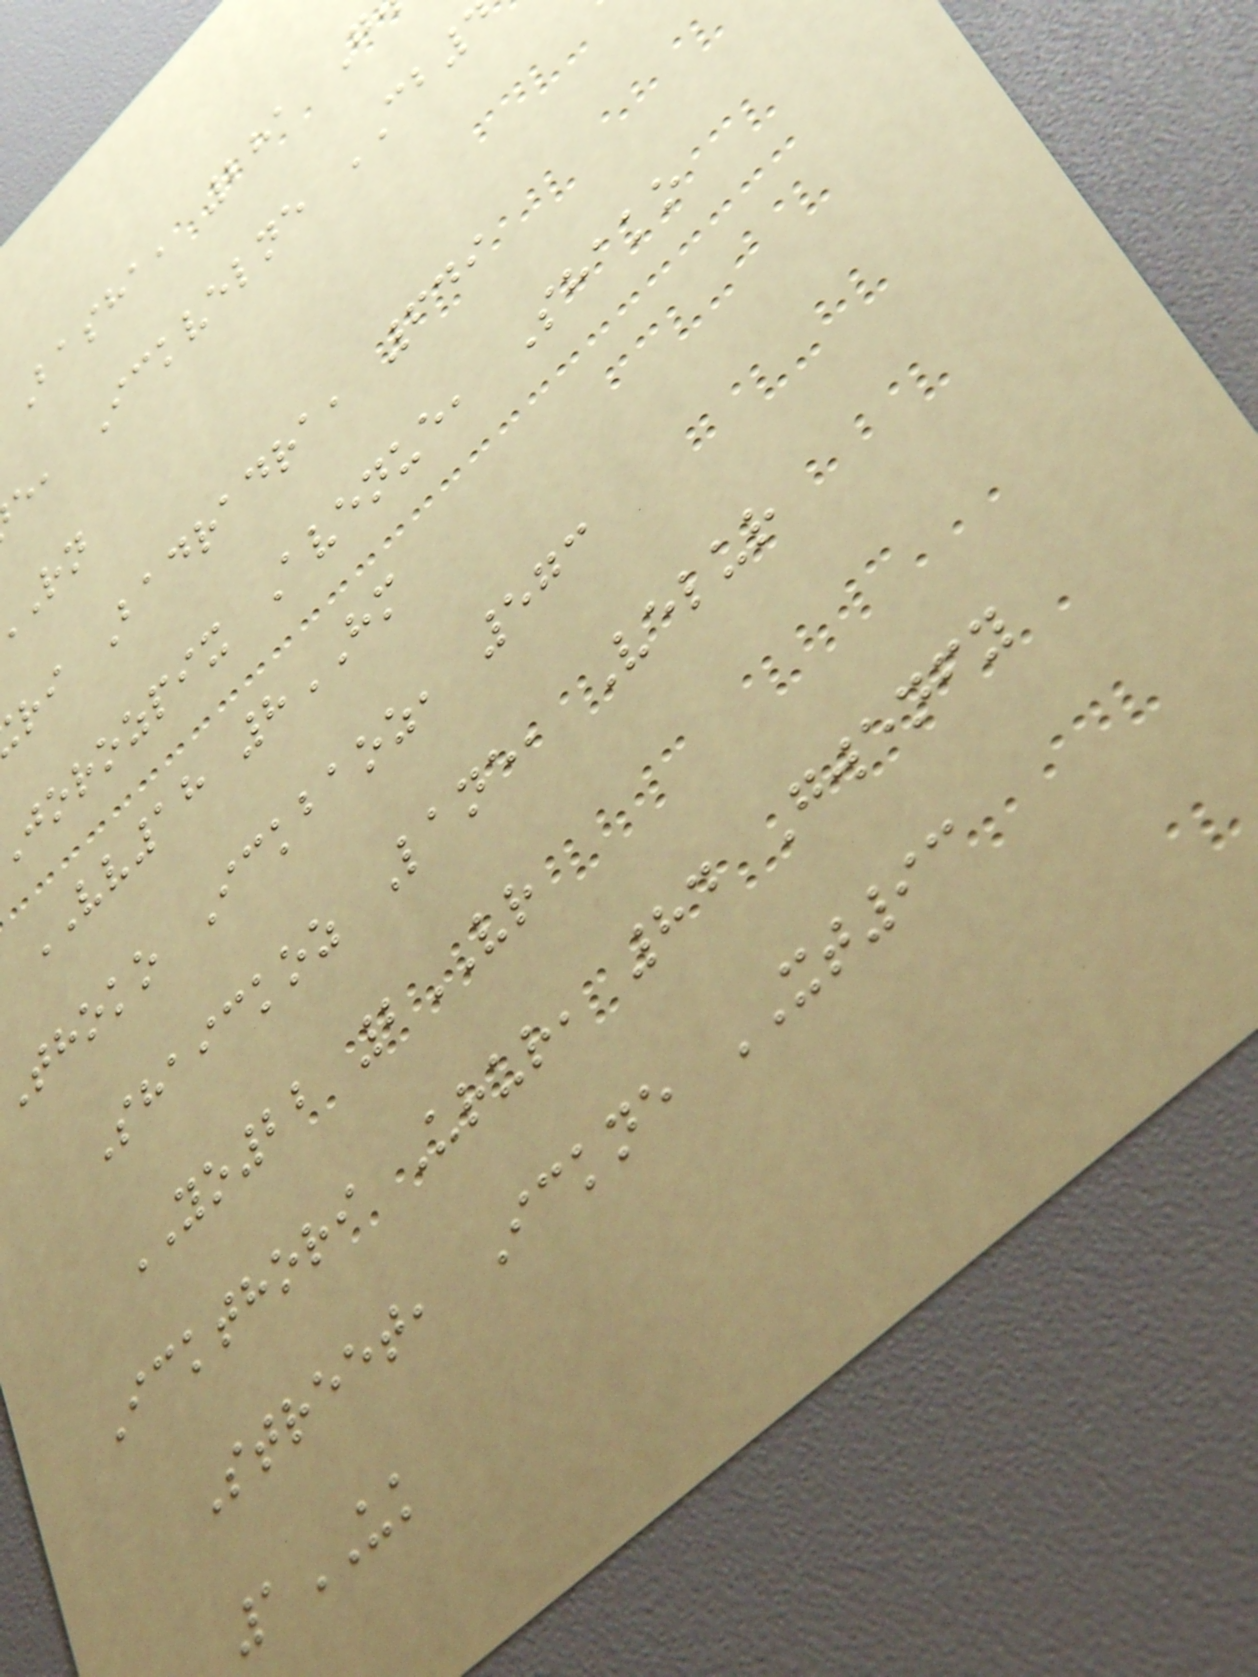Basha, 281 G
e, Ickvelne CB
ri Badradra, 649
jorozpix Avenue, Shako
VV18 8HM
thoko Ickbaoz, 573
Shaickoz Lane, Velur
YO22 2VR
Ickthori Urur, 84 Gwenfy
Street, Ickne XT93
1UK
